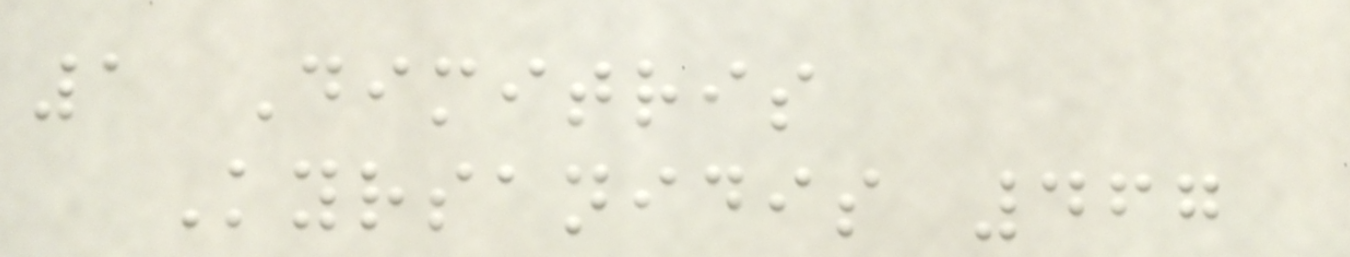1 Dimitris
Kyrsanidis 467
